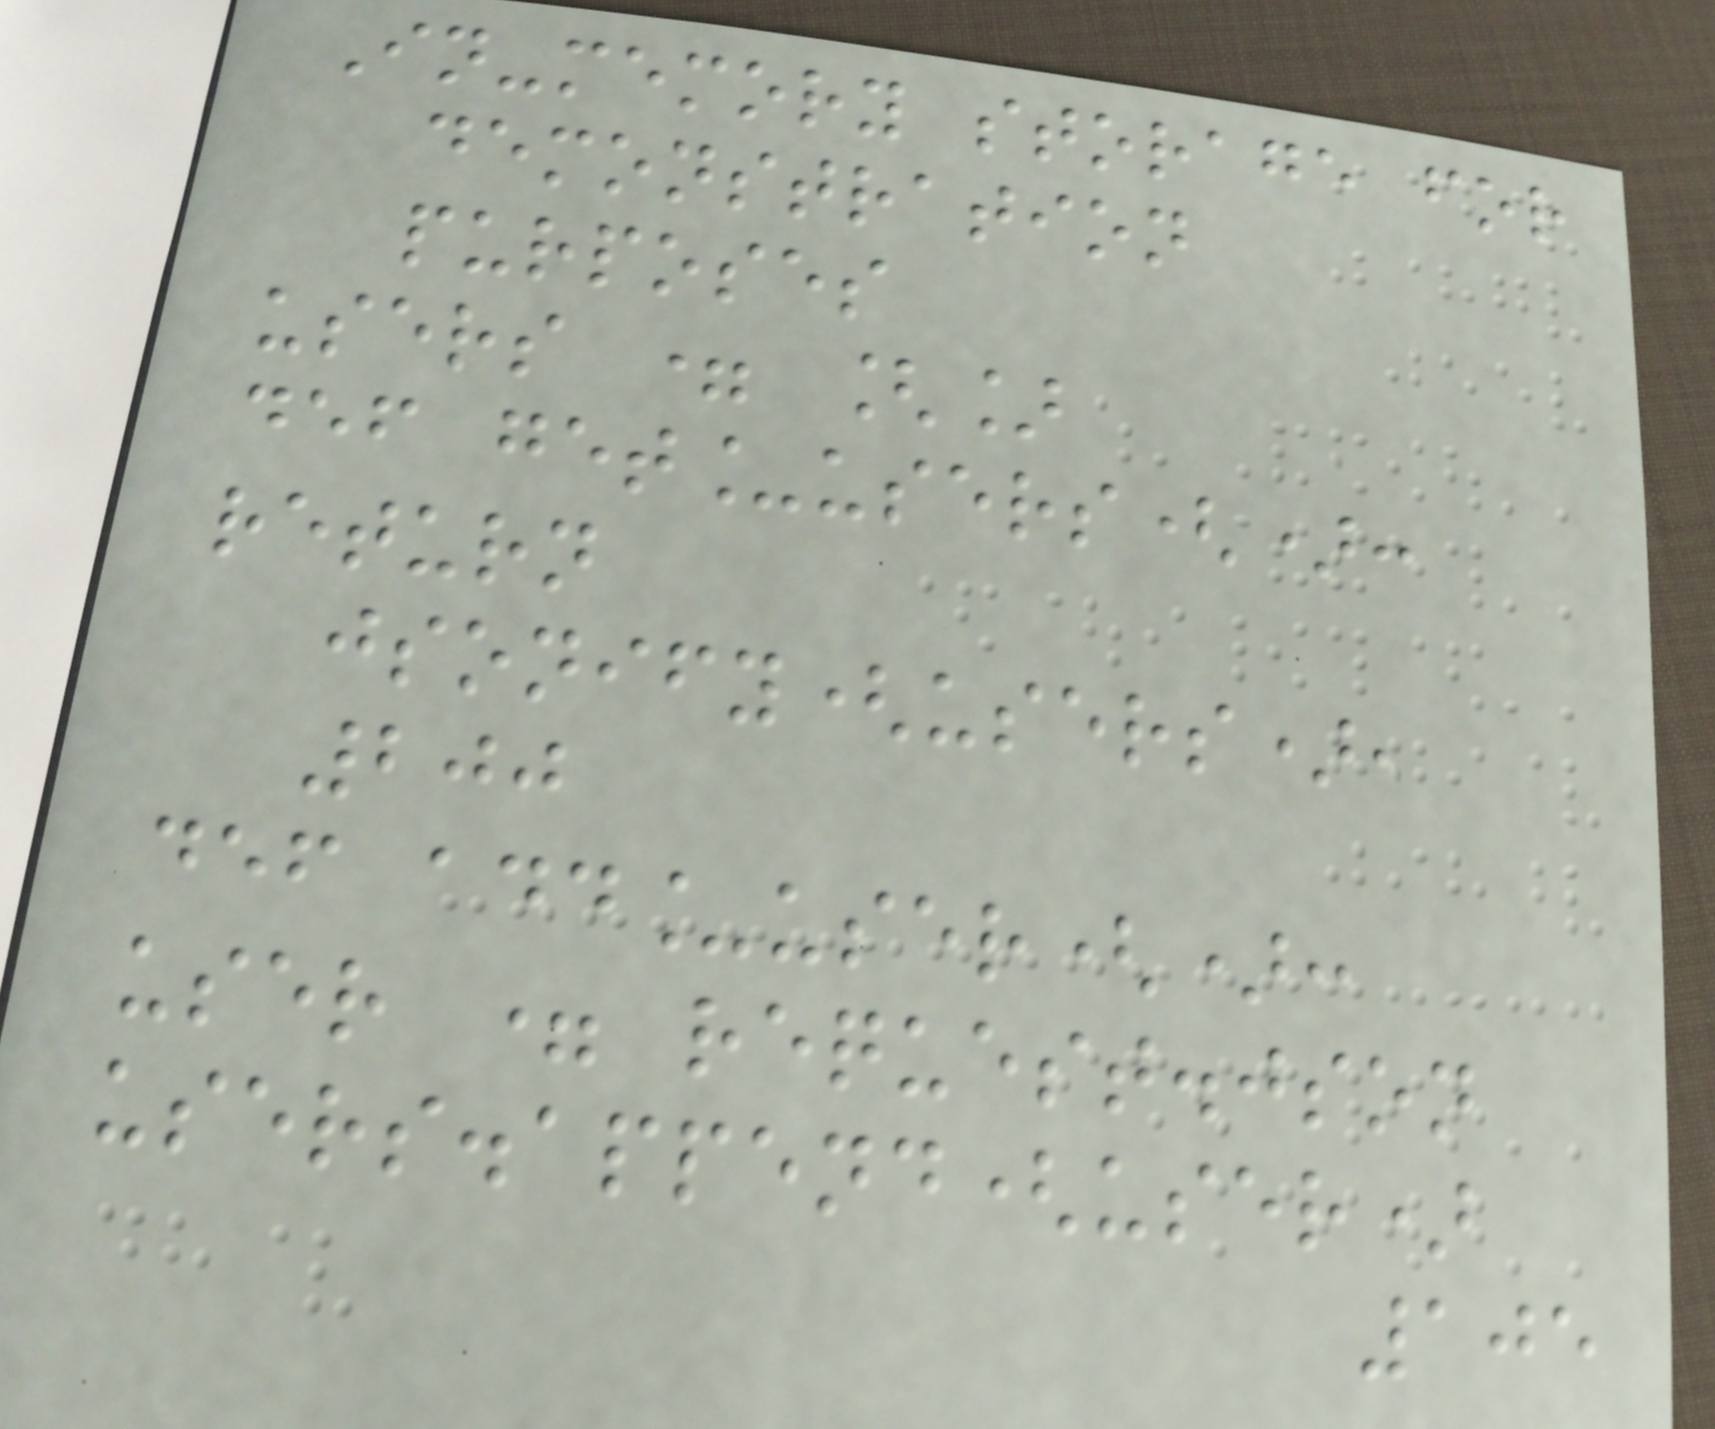In-memory storage for
demonstration
purposes
users = []
def get_users():
return
jsonify(users),
200
def add_user():
user = request.json
users.append(user)
105
